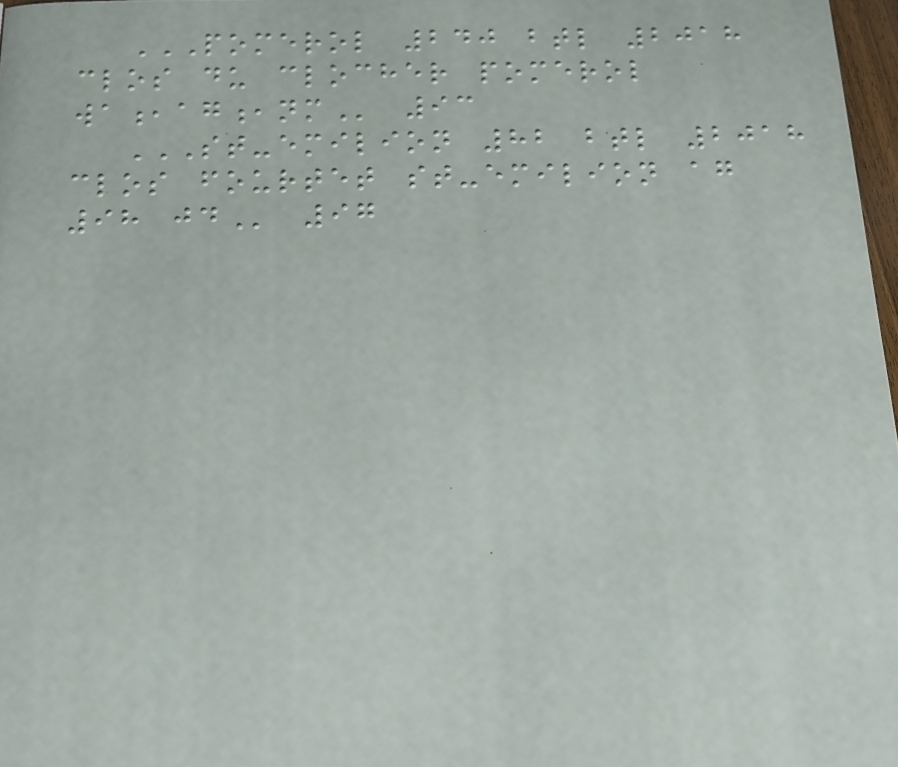POMEROL 240 BTL 2018
CLOS DU CLOCHER POMEROL
WA,AG,NM 93
ST-EMILION 82 BTL 2018
CLOS FOURTET ST-EMILION AG
98 JD 97
